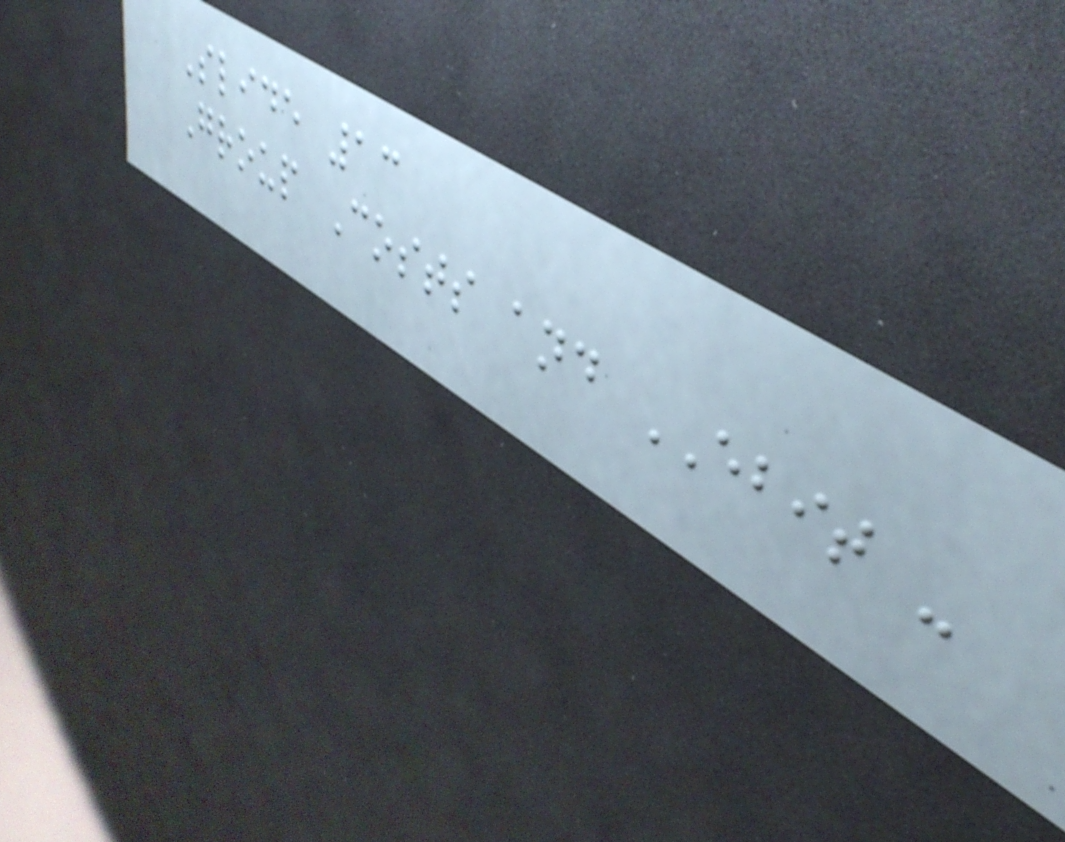Slide 13
Group Costs and EBIT -
